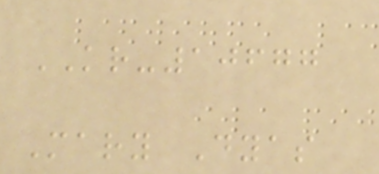KR-10677
Mary Dyas
